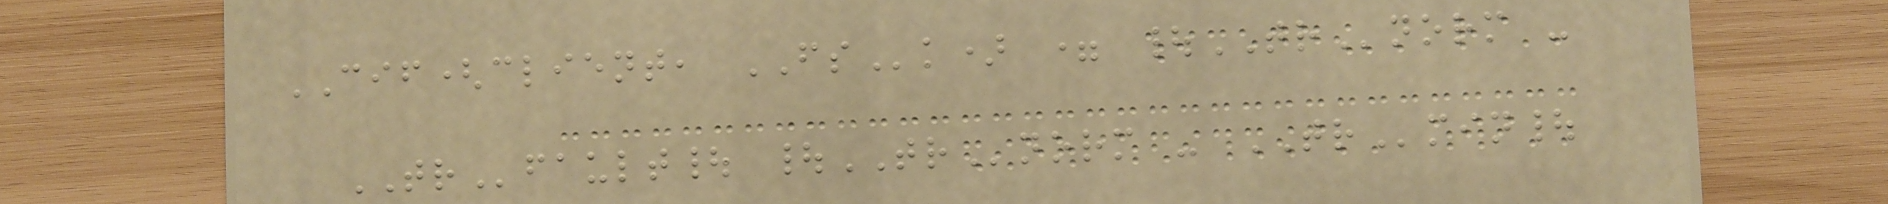CIF(client, FSk) = |TRnorm -
TRfault| |TRnorm - TRmin|
